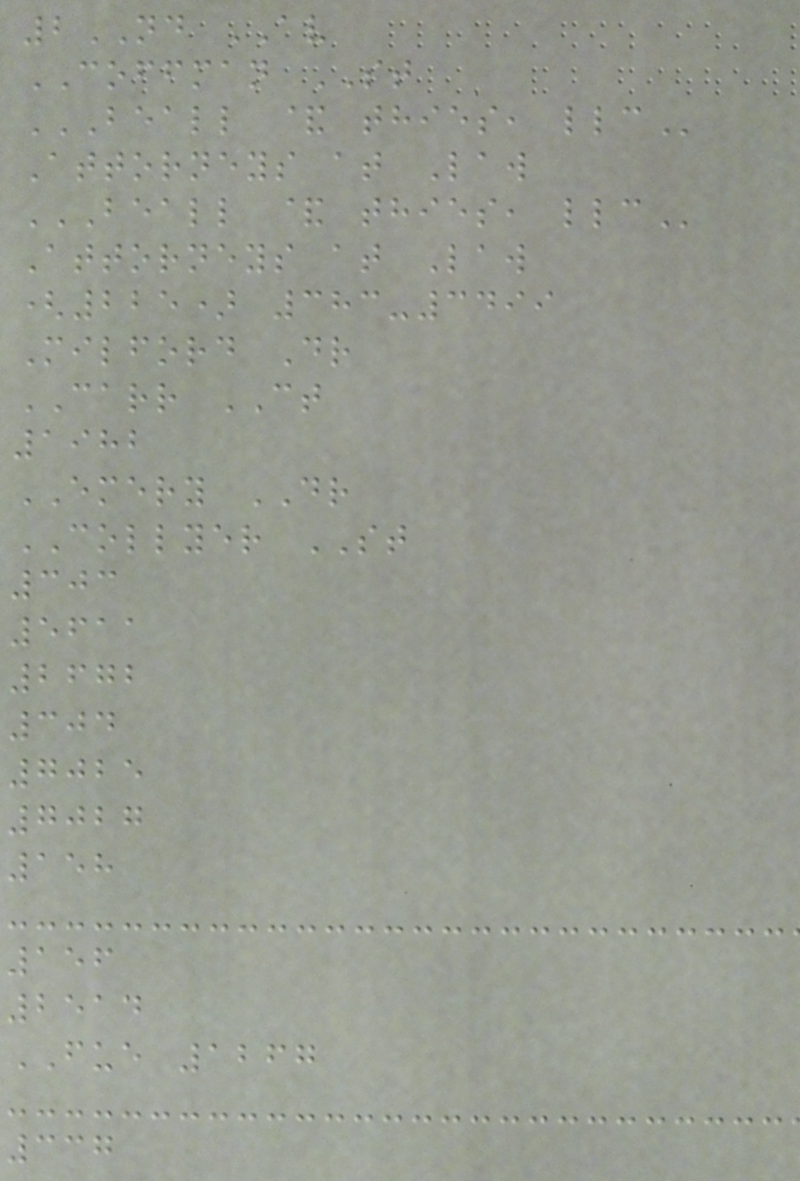2ND AV
COFFMAN ST
BEALL & THIES, LLC
Attorneys at Law
BEALL & THIES, LLC
Attorneys at Law
(225) 383-3499
Milford Dr
CARR CT
1982
EMERY DR
COLLYER ST
303
5611
2672
304
7025
7027
158
156
2514
FUE 1267
337
